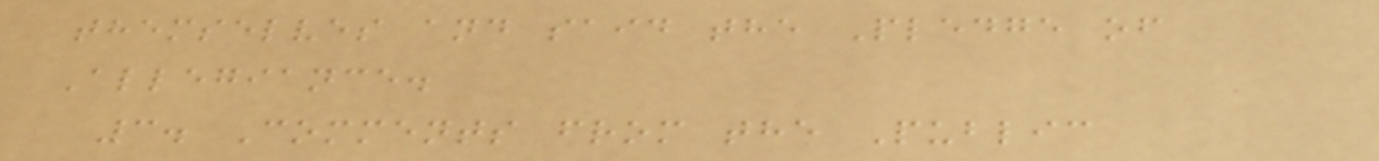themselves and said the Pledge of
Allegiance.
3. Comments from the Public
